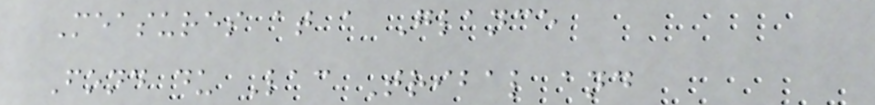Measures at a Glance
Fond du Lac Tribal and
